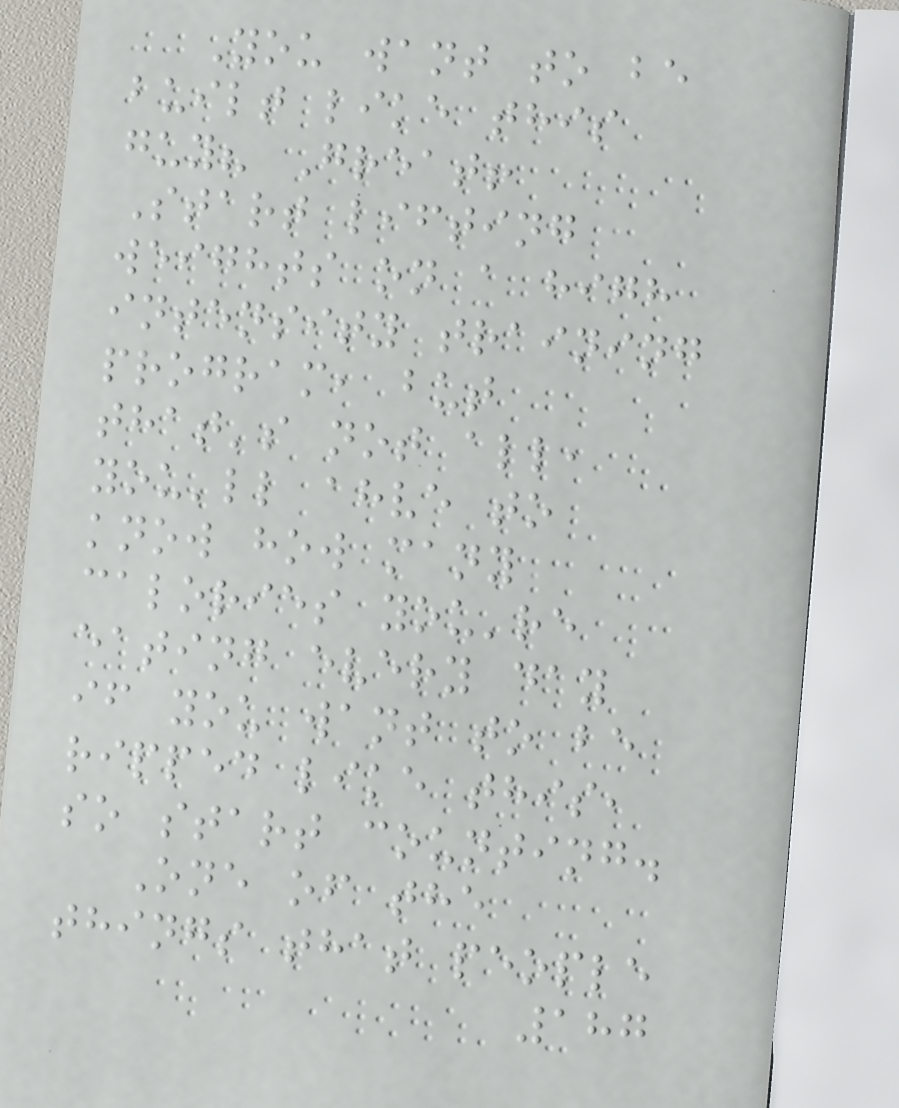You want to be
built like this
guy? Great!
Start lifting
weights on a high
intensity training
program, but
that's not all,
you'll ahve to
know how many
calories you're
eating every day
if you want to be
ripped like this,
so start counting.
One of the
things that people
187
